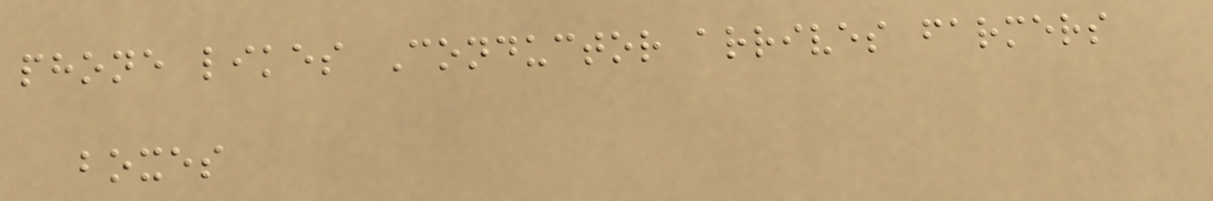phone likes Conductor arrives farmers
boxes
